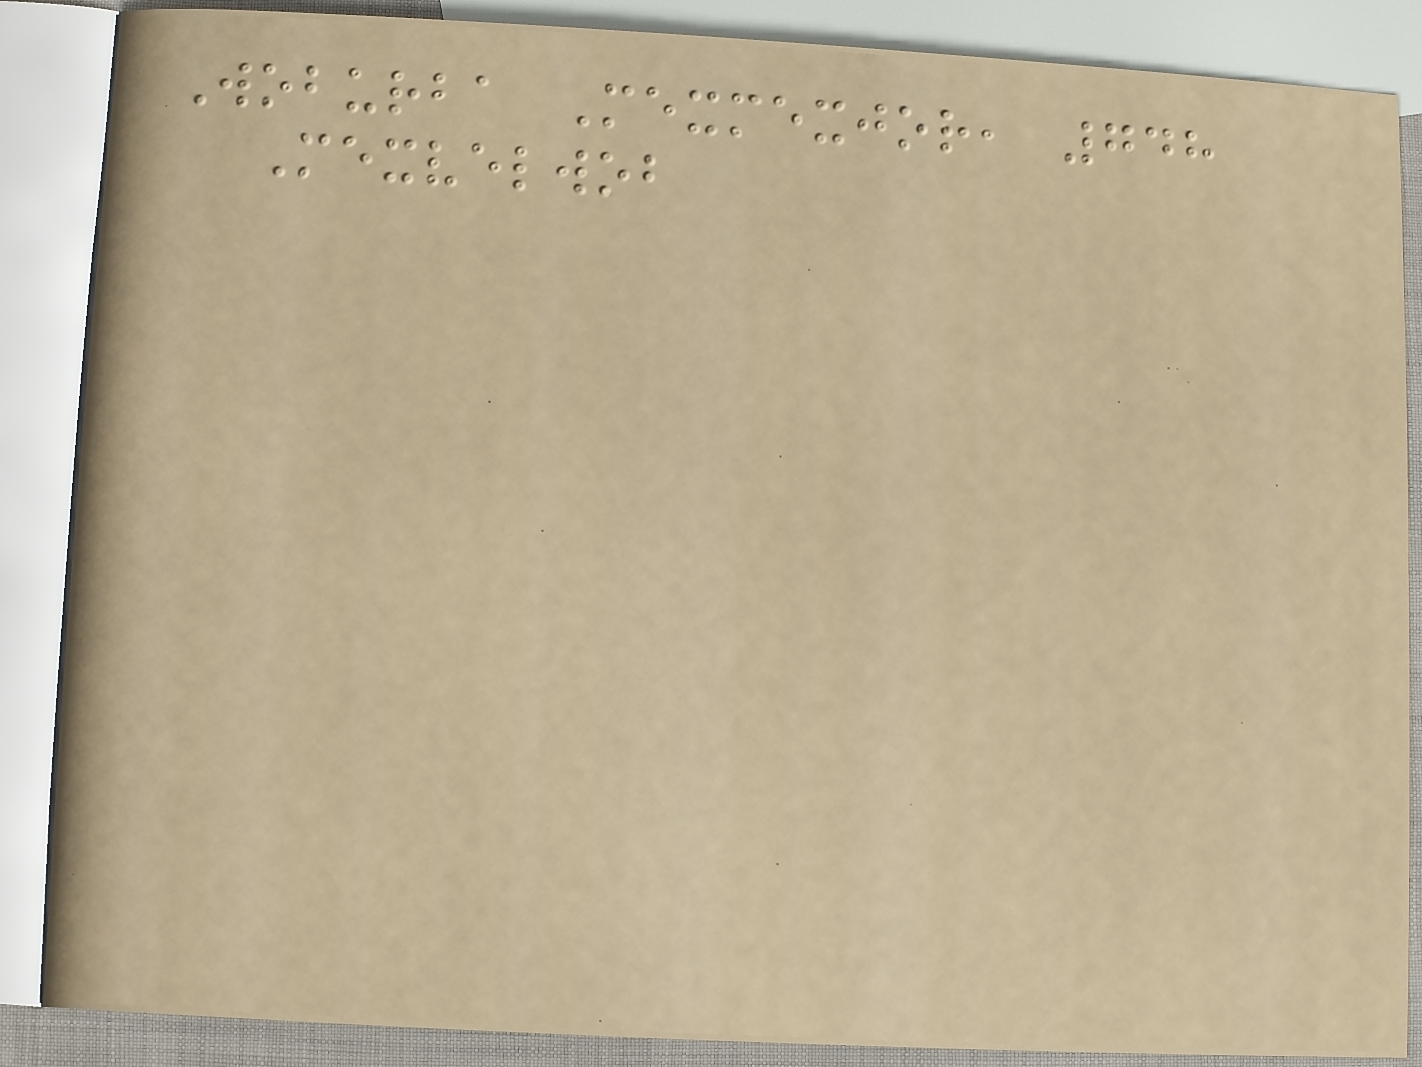Woburba Mexmexjor, 748
Mexvelwob
